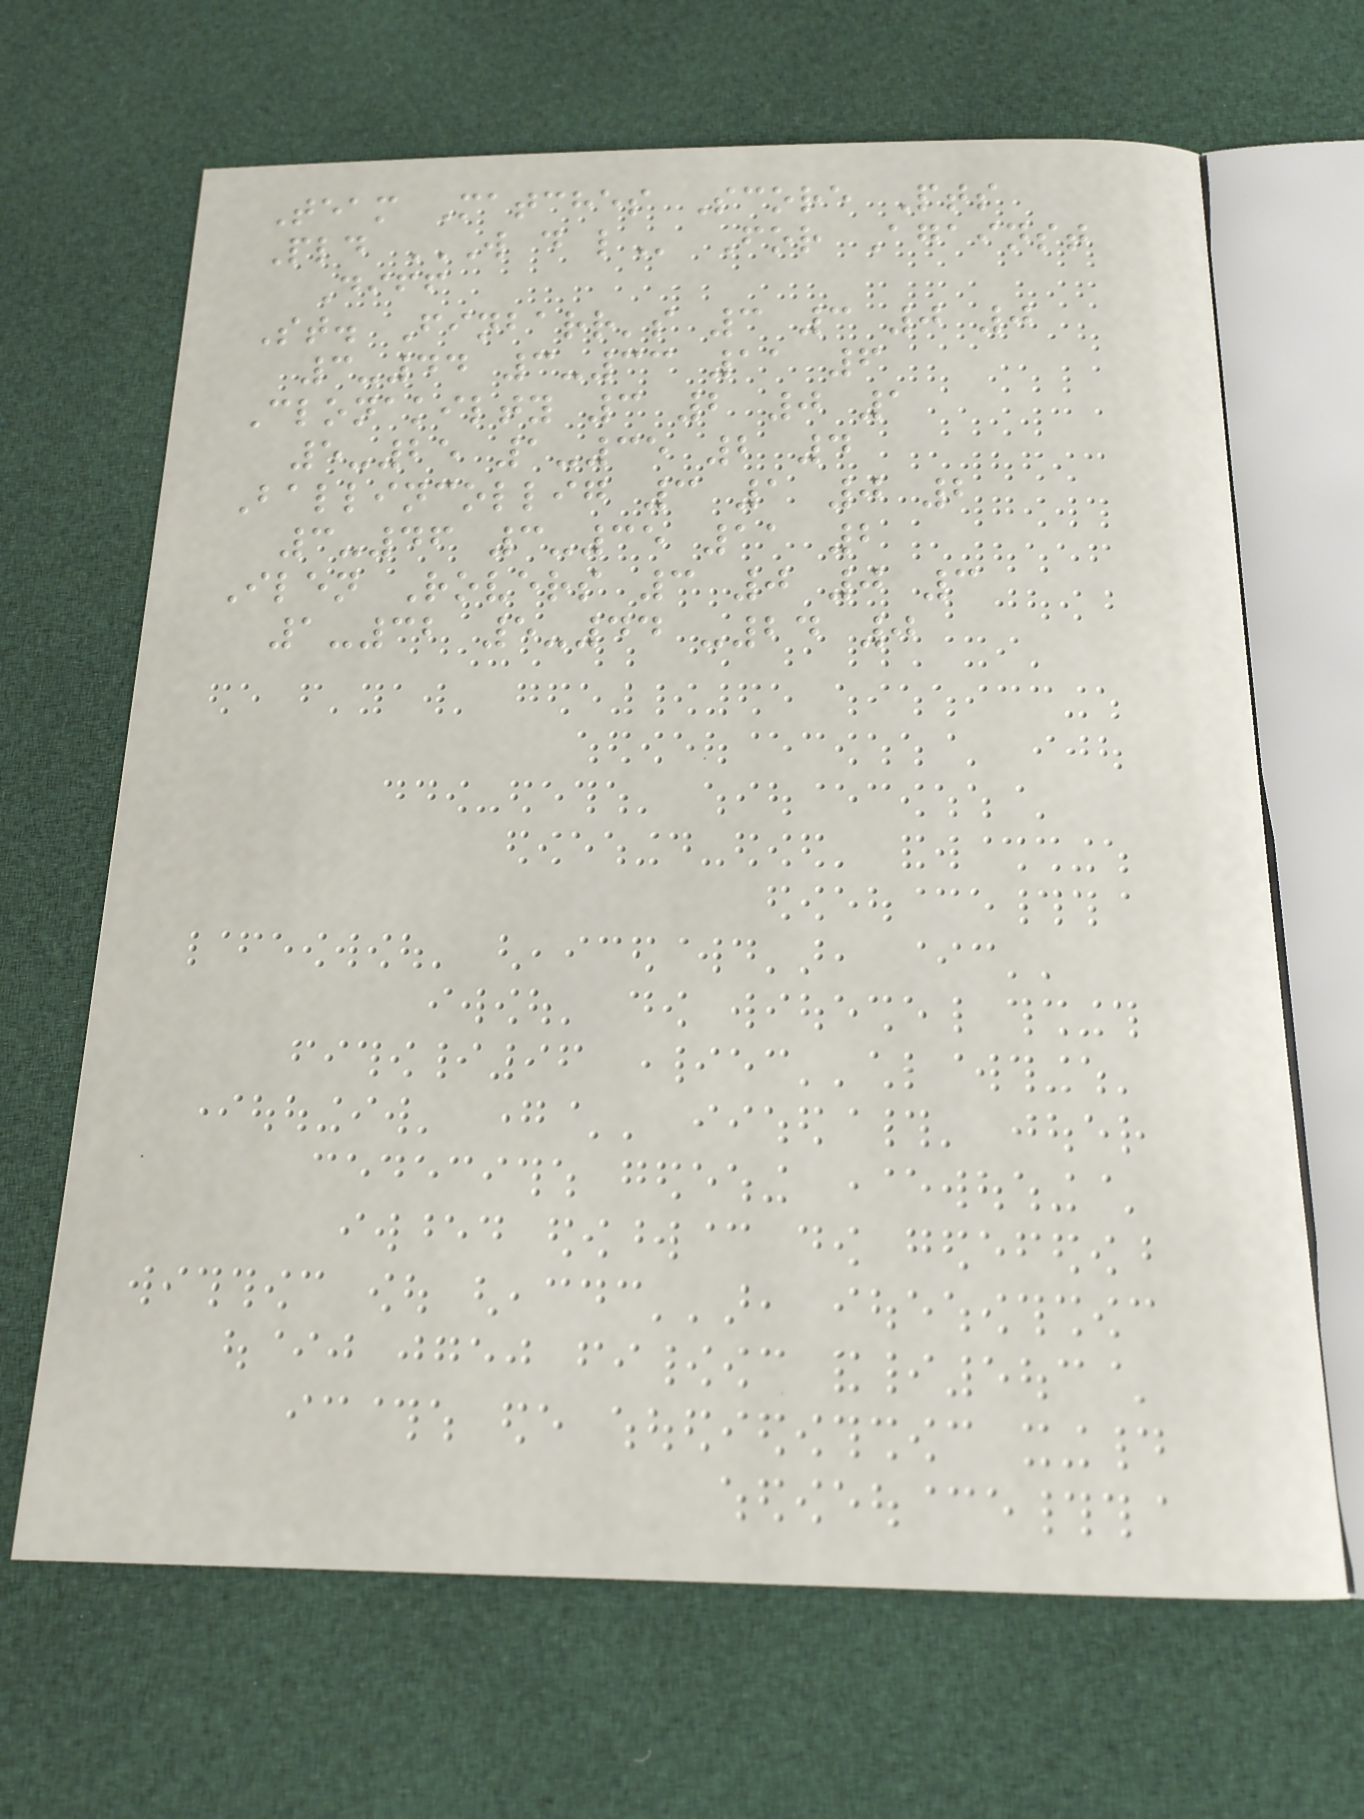Team Matches Score Pts
Pld W D L For Against
Diff
St. Finbarr's 3 3 0 0
3-44 3-33 11 6
Clonakilty 3 2 0 1
5-25 1-35 2 4
Ballincollig 3 1 0 2
3-46 3-35 11 2
Ilen Rovers 3 0 0 3
1-32 5-44 -24 0
